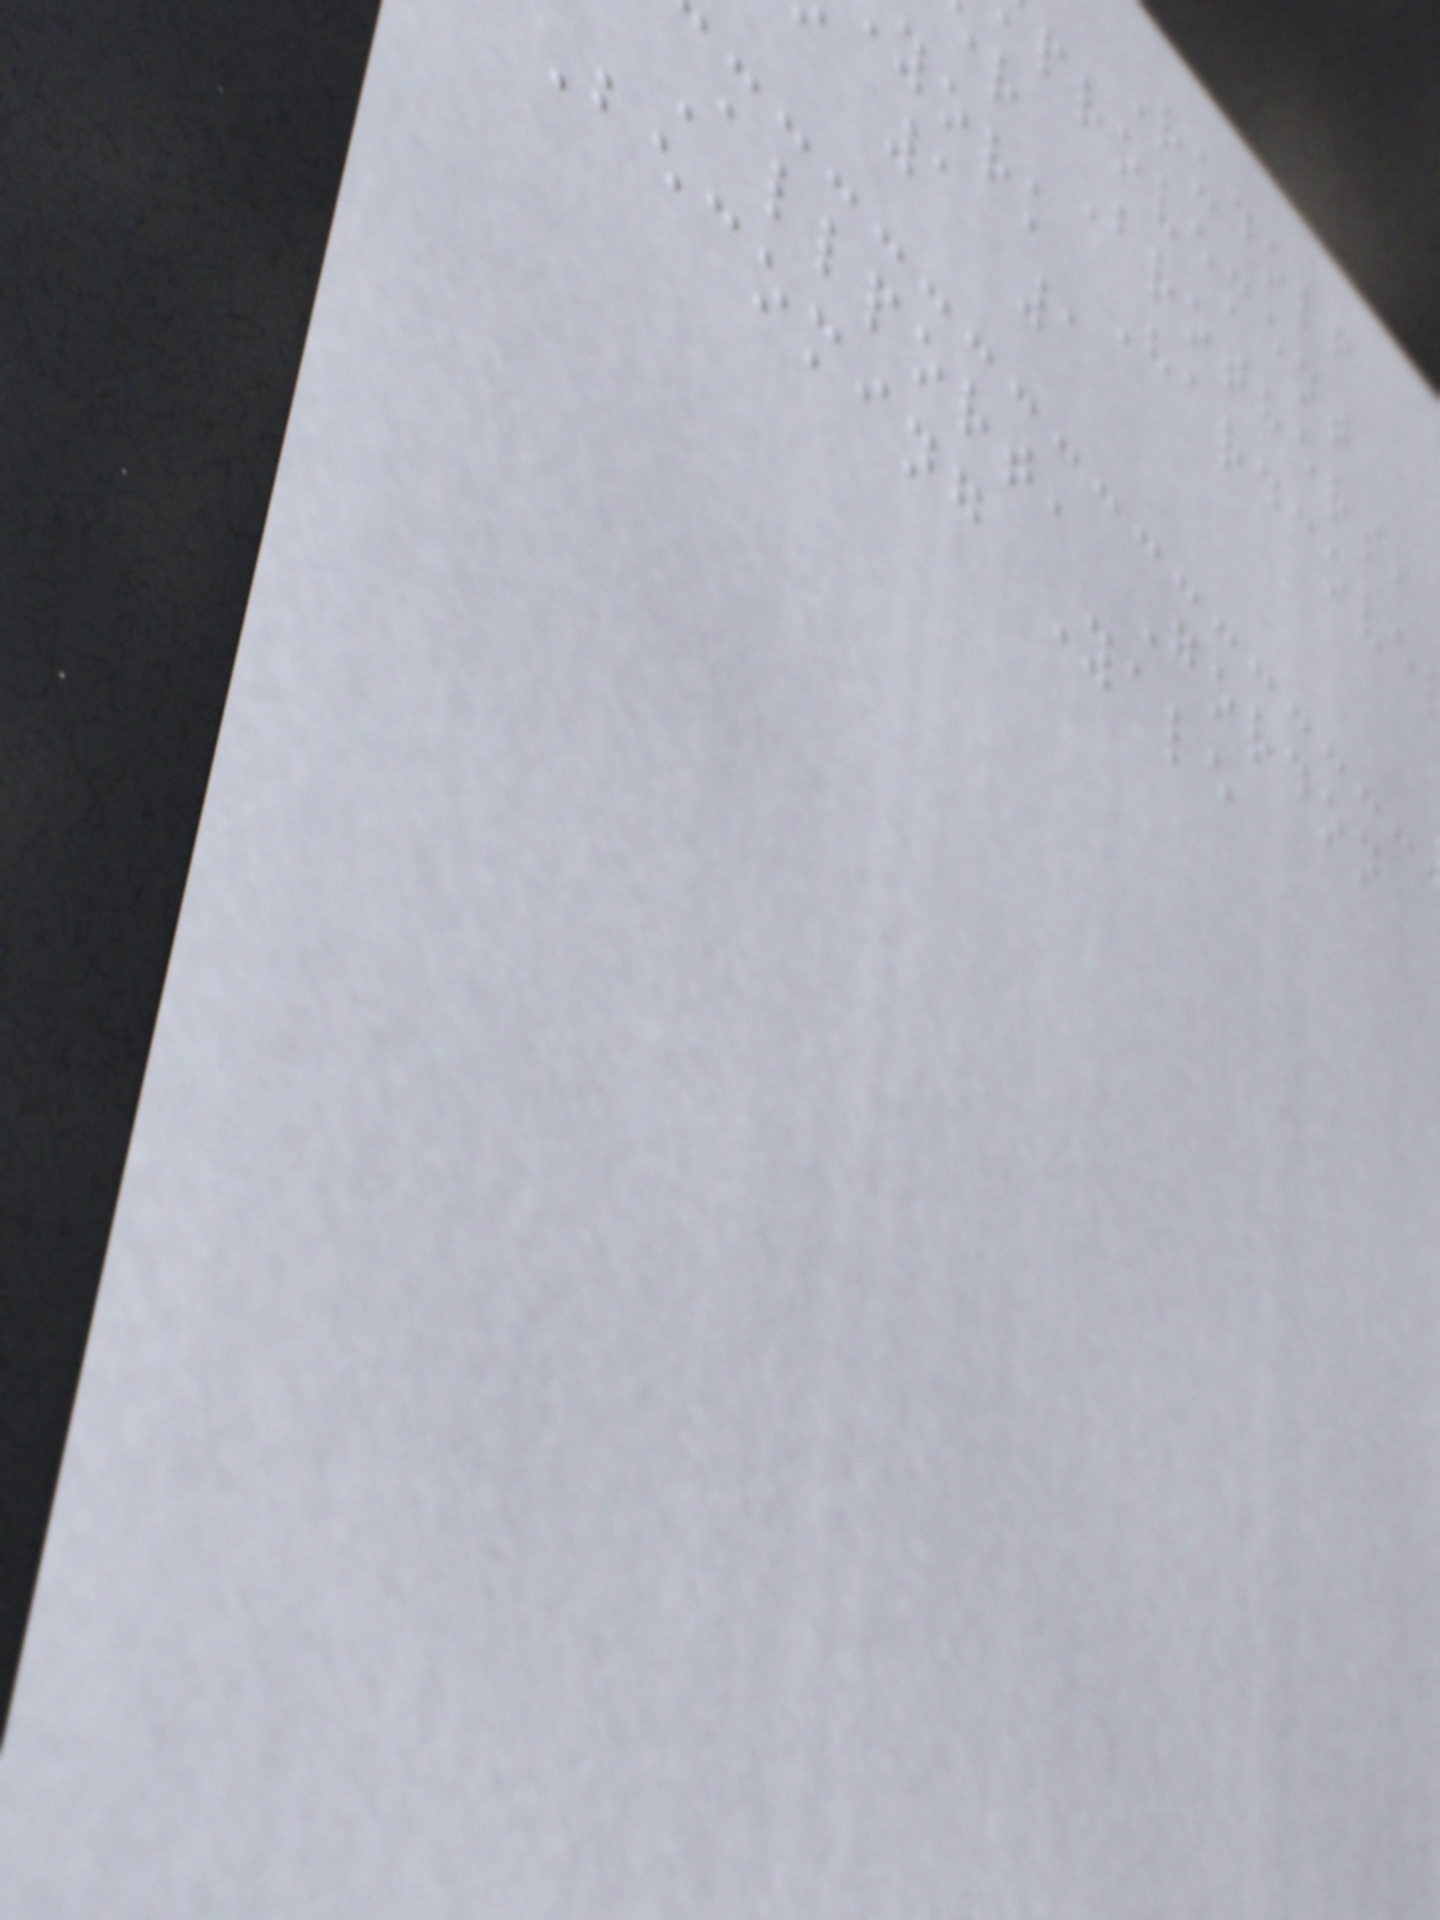Rudolf
provement
r Brothers,
york Hardcove
1 1
Allport, Gordon
Becoming Yale
